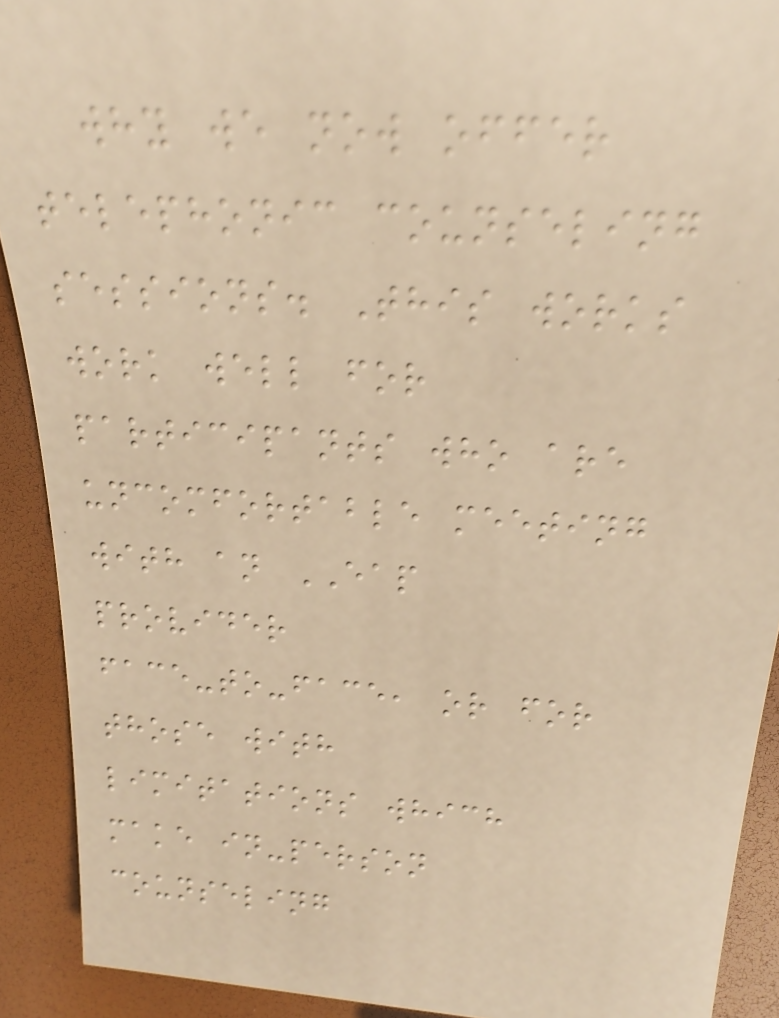why we now offer
telephonic counseling
sessions. This works
work well for
participants who are
uncomfortable meeting
with an EAP
provider
face-to-face, or for
those with
limitations which
make in-person
counseling
